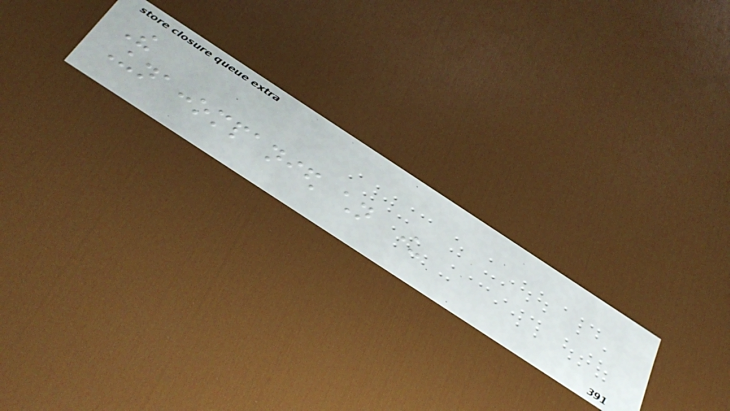The
Unaccompanied children under
